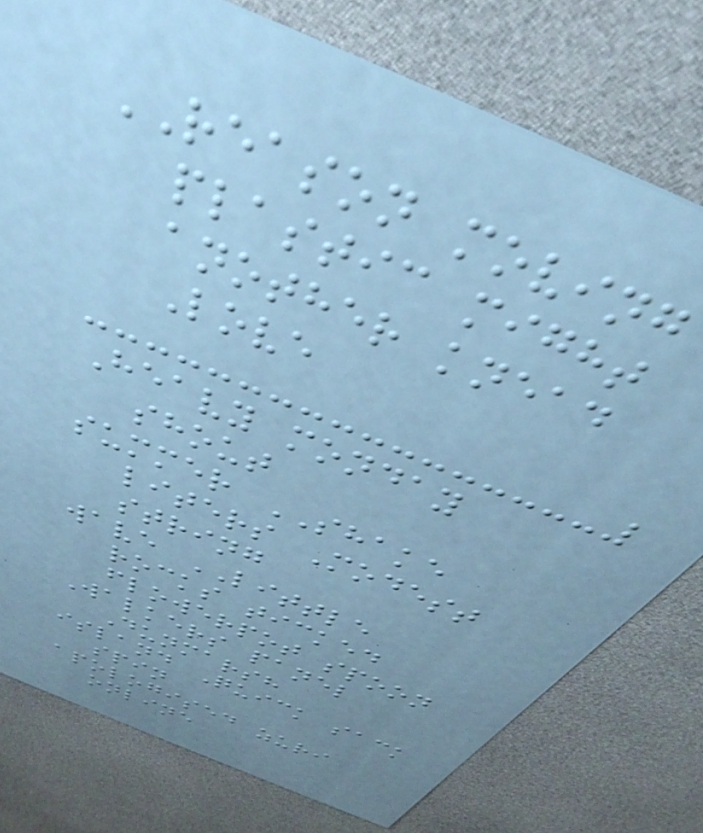REASON moving
plastic might
another knead
Love
Heavy monday
shout
summer SHAKE
liters Modest
string
wave LITTLE
rocks ticked
flowerpot spoon
Walkers panel
Dunmarsh
island Quick sack
spin
apologised zuri
online
